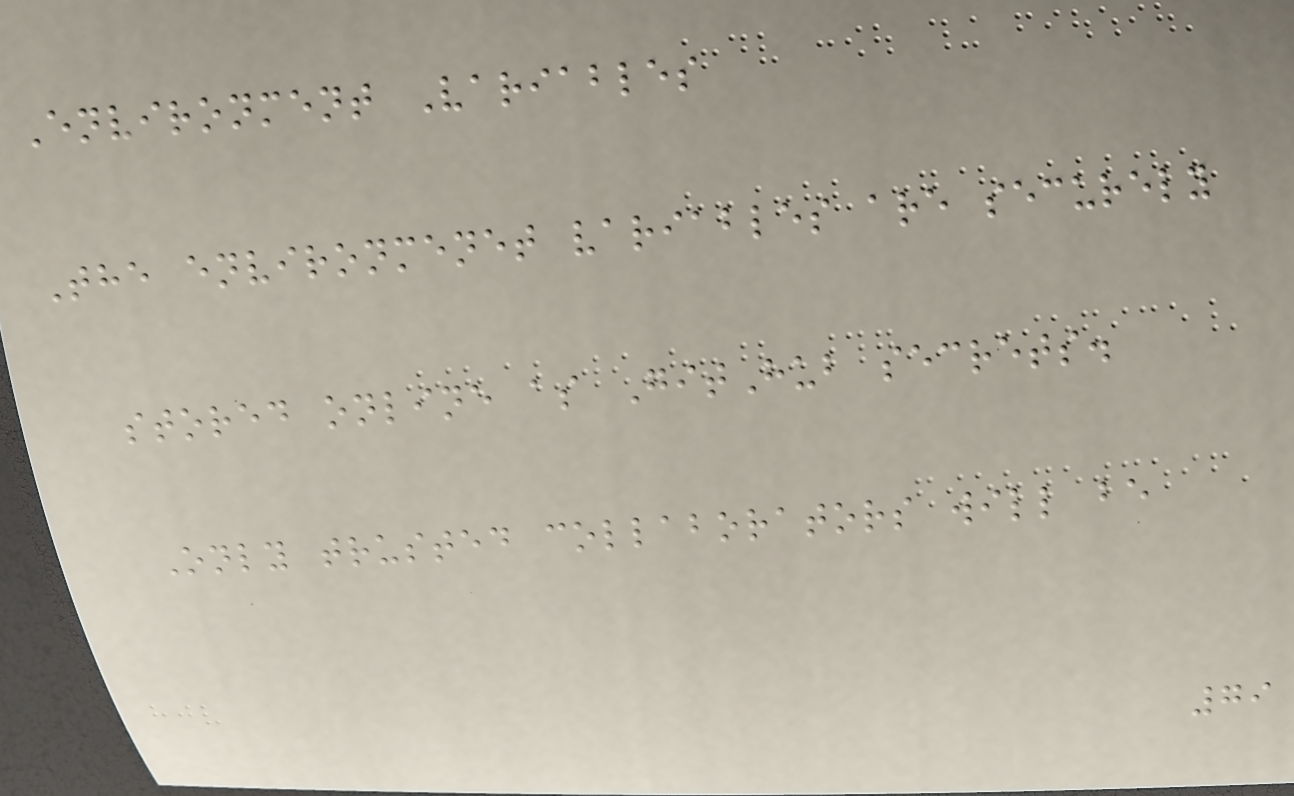Environment Variables
The environmenet variables are securely
stored online as GitHub secrets.
Only trusted collaborators will be
79
